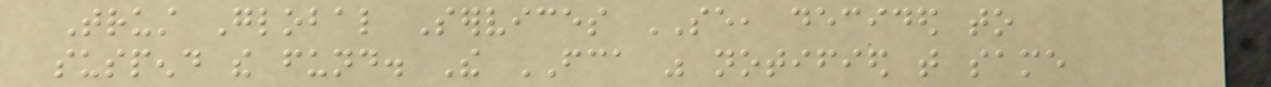Trust Global Services SE, decided to
suspend the fund. The FCA was notified that same
